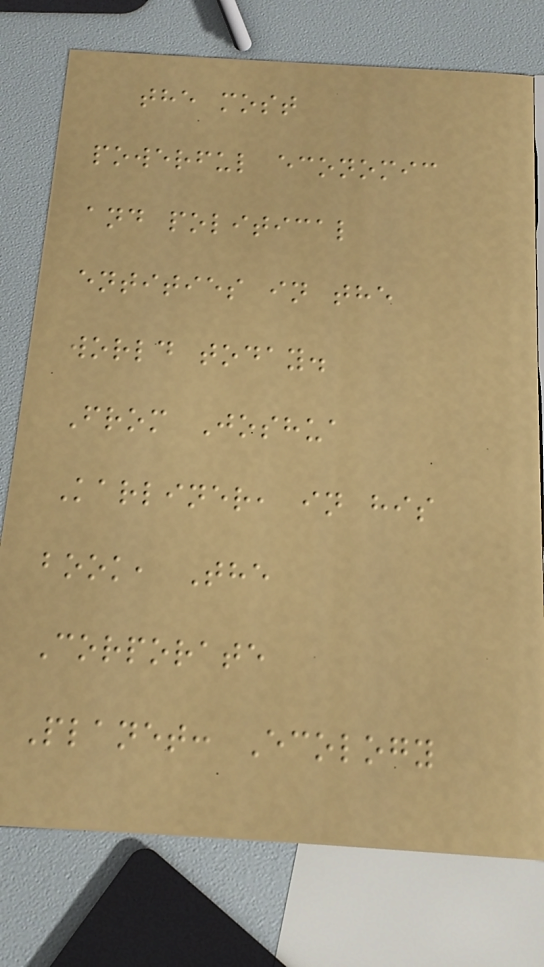the most
powerful economic
and political
entities in the
world today.
From Joshua
Karliner, in his
book, The
Corporate
Planet: Ecology
